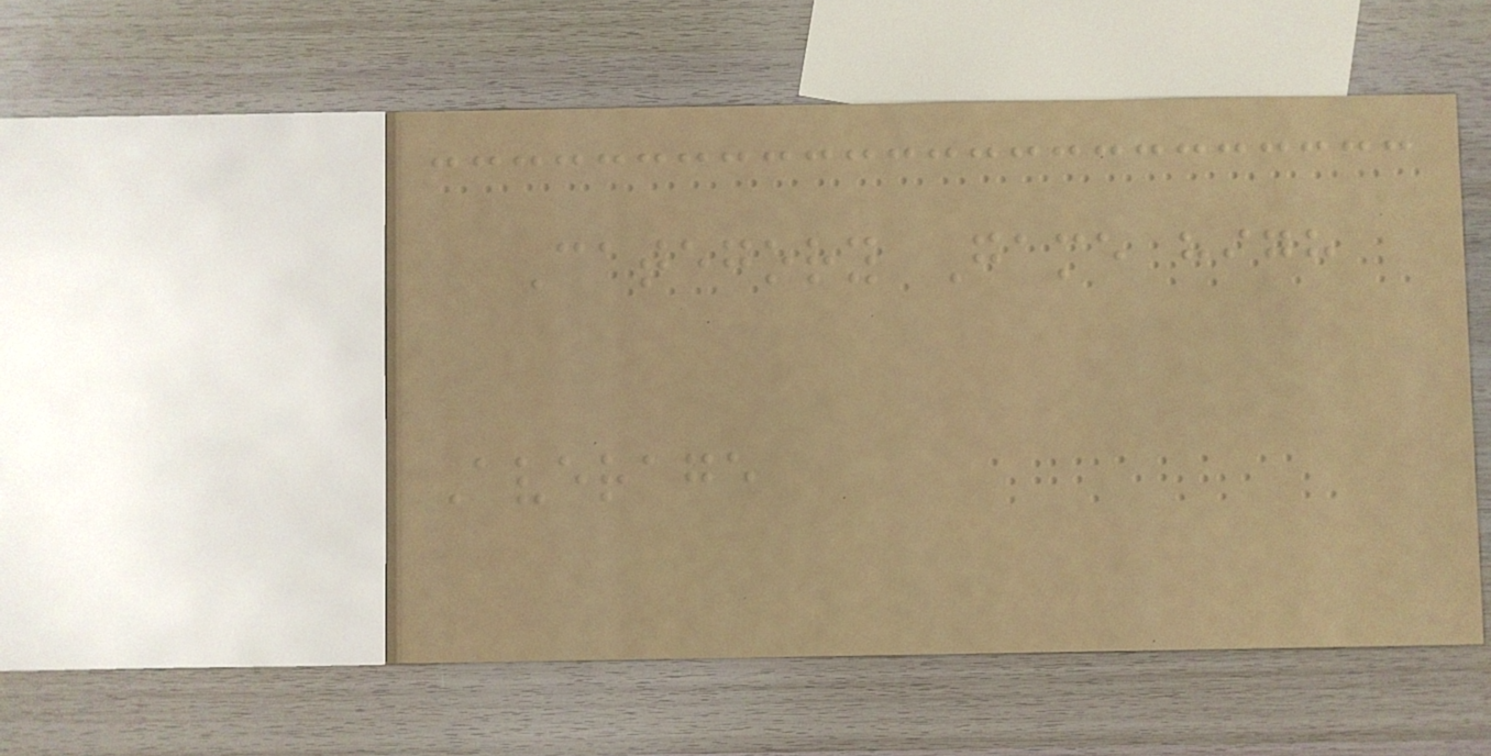Category Game high
Average
